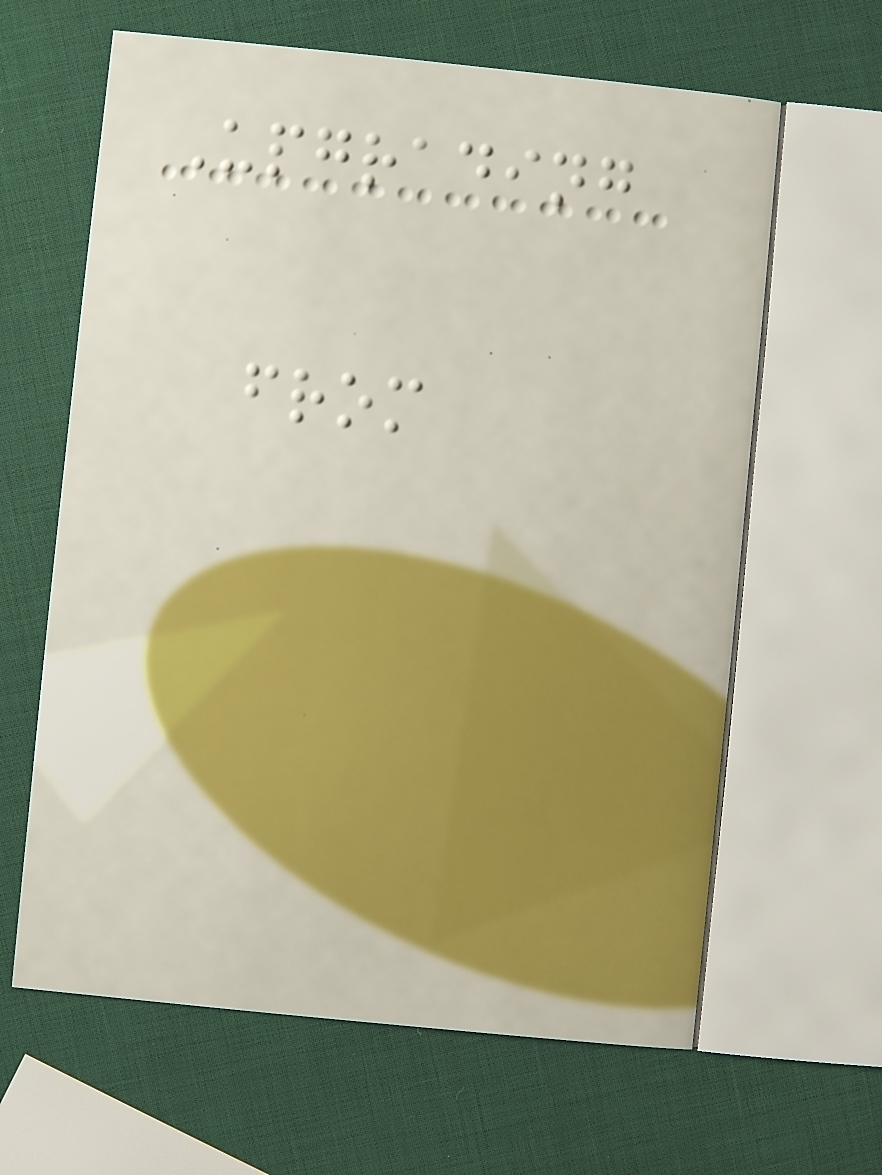Upgrading
from
